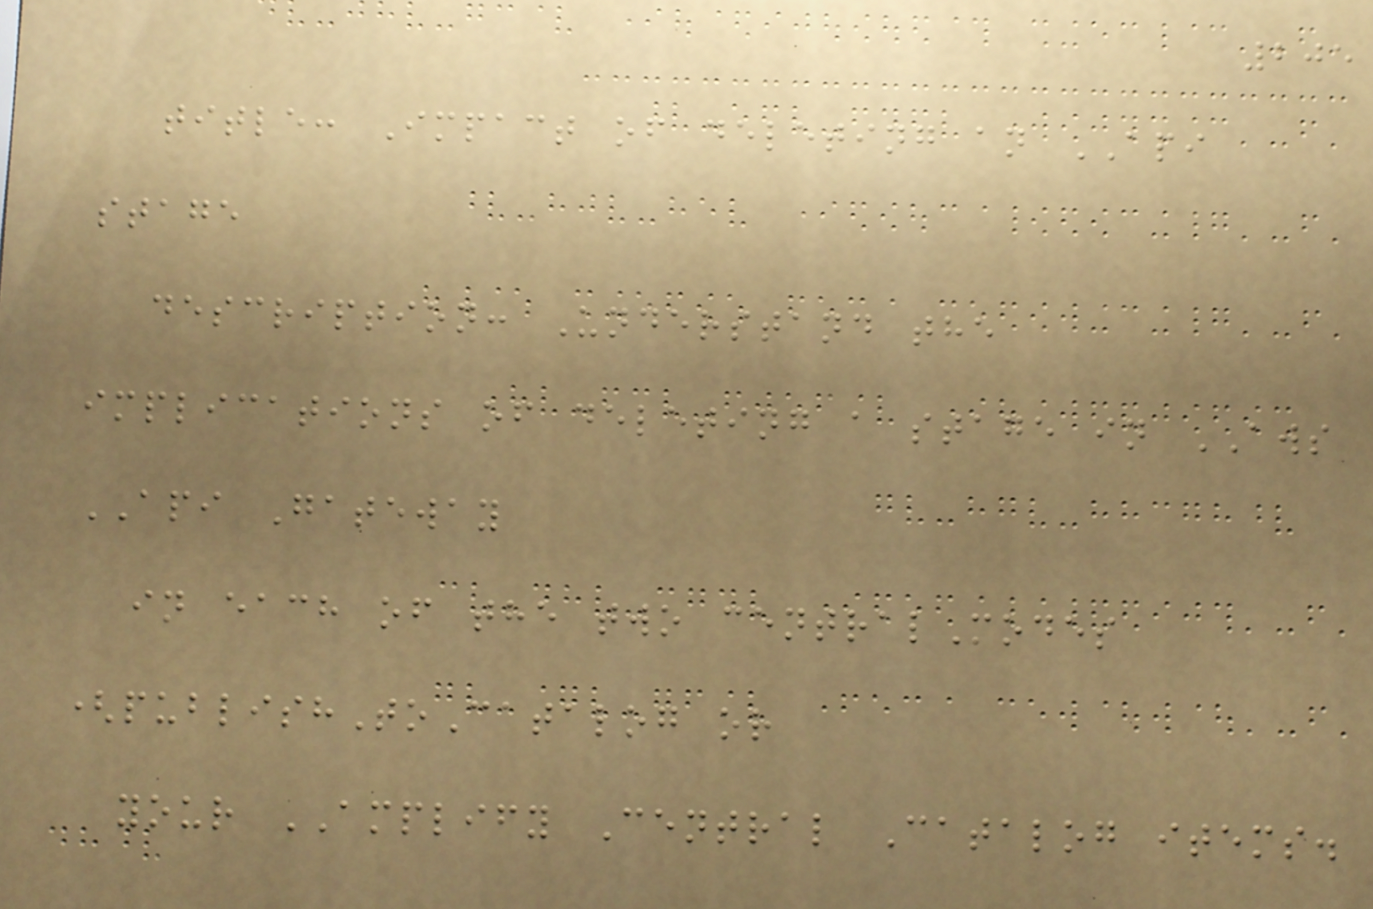205
title: Impact of deleting an API
stage
description: Understand the
implications of deleting a stage in AWS
API Gateway
in each of the two centralModes
(publishToCatalog or
your AMPLIFY Central Catalog items.
